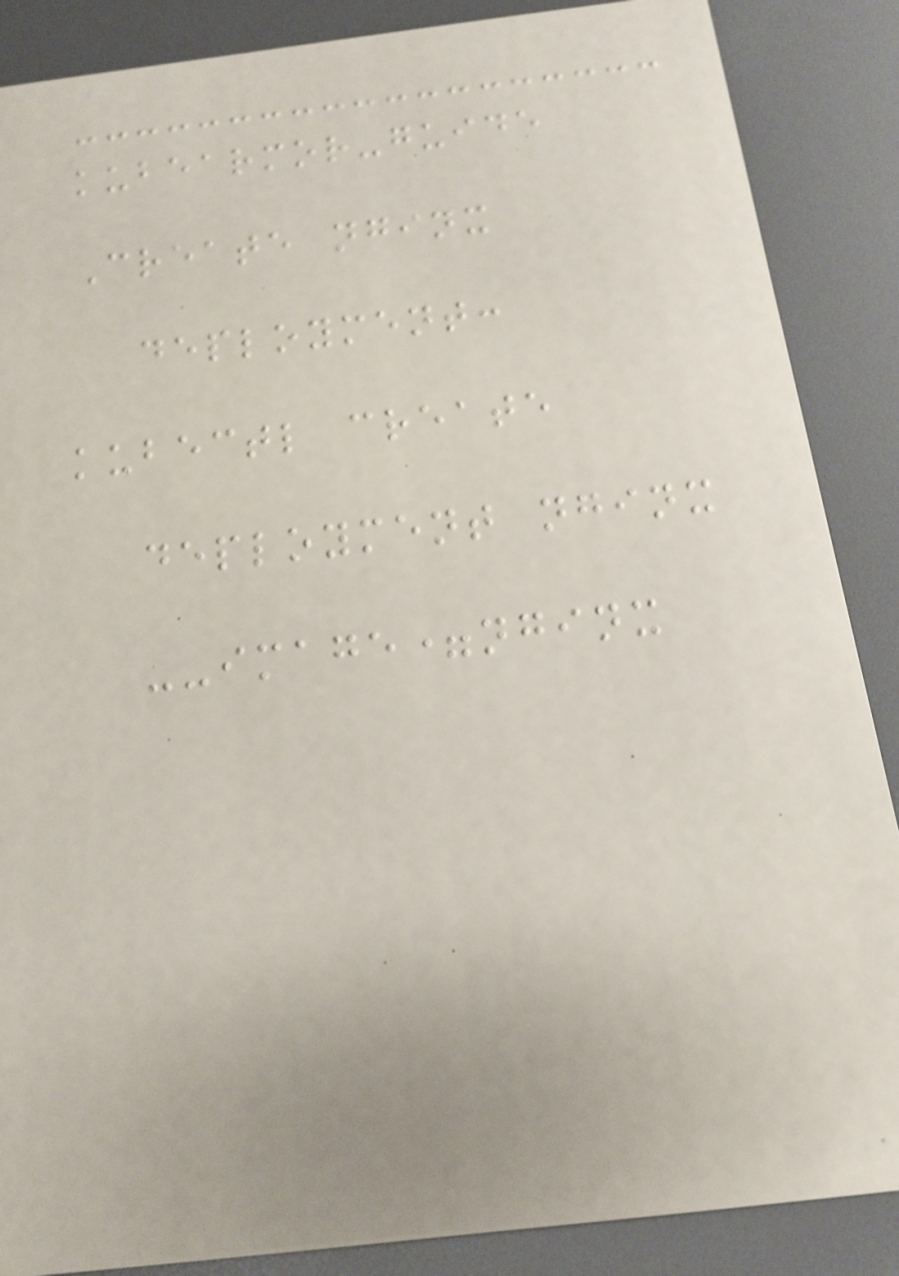kubearmor-guide
Create nginx
deployment:
kubectl create
deployment nginx
--image=nginx
